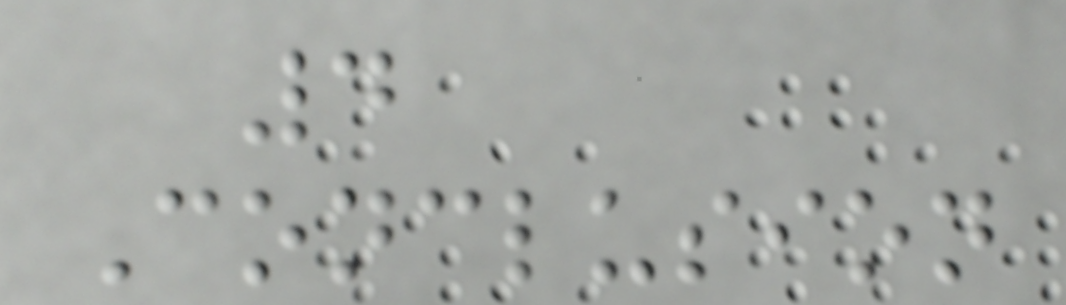4
Conclusion
